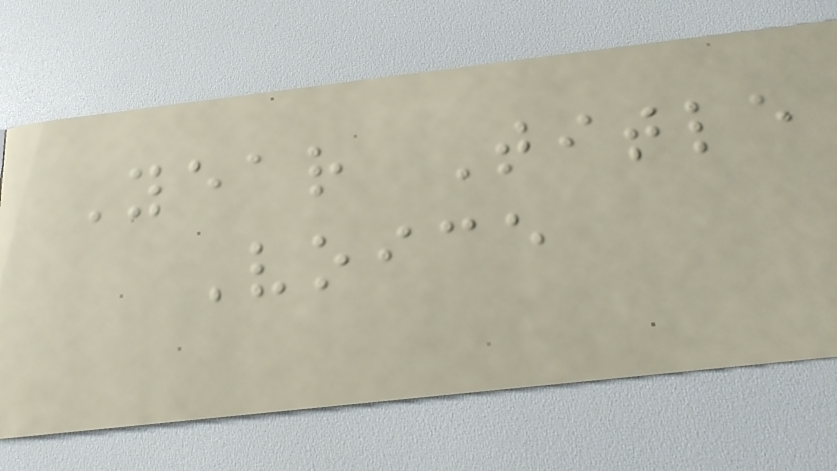Year Title
Voice
